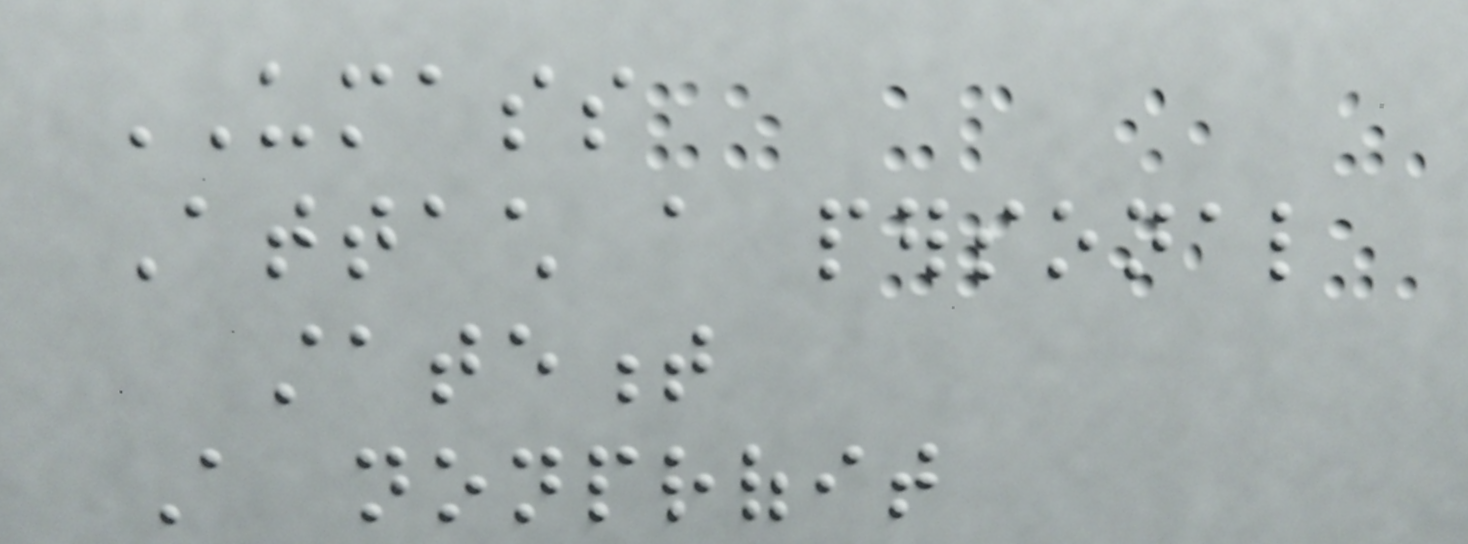UMASS
Attach a personal
statement
A nonprofit
